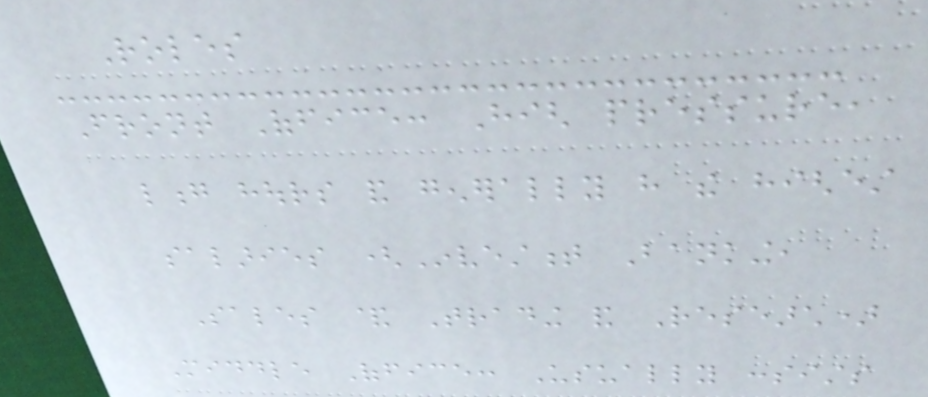Roles
Front Office: High pressure,
long hours and generally have the highest
salaries (Investment Banking,
Sales & Trading and Research)
Middle Office: Usually consists
